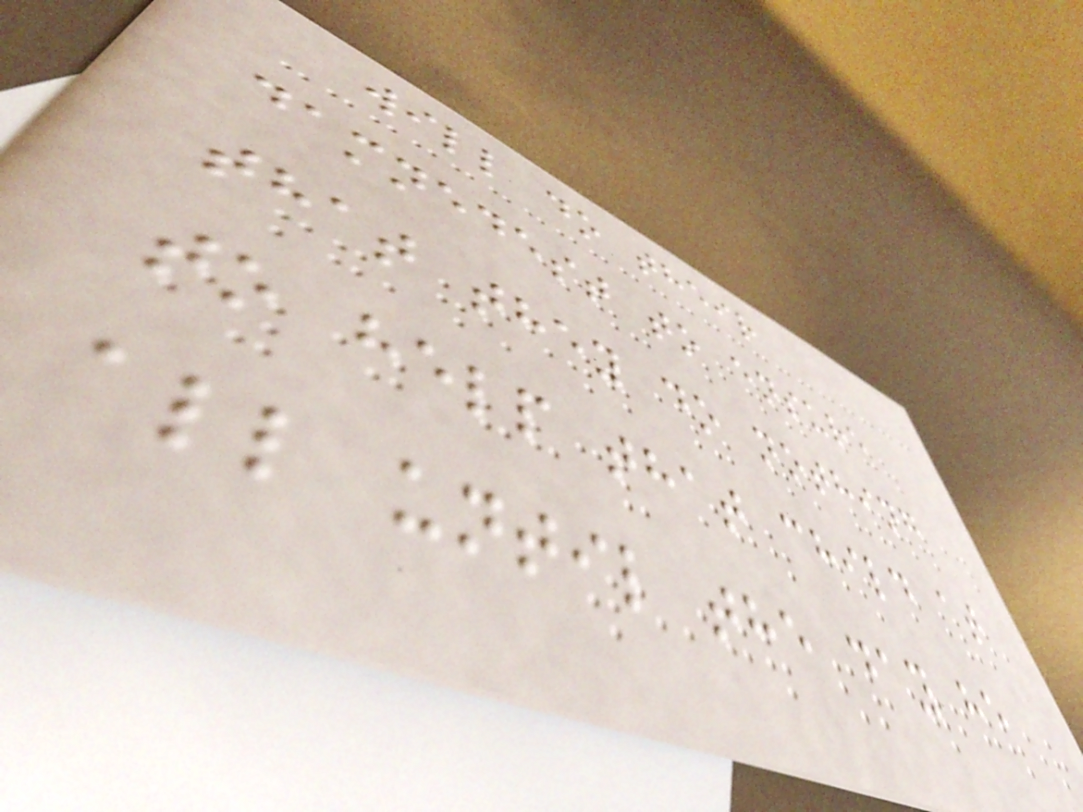will do their
damnedest to ensure
that they do nothing
to help that child at
all until the day he
